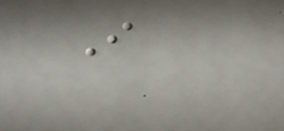I
